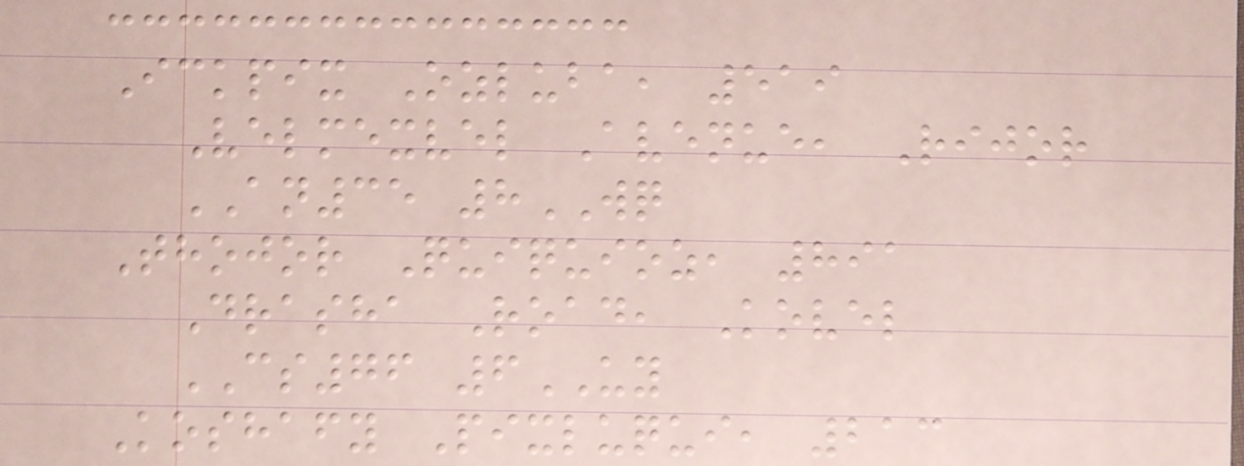Ickpix Ozluba, 519
Velmexvel Avenue, Rijor
AN35 8WQ
Thojor Quiquioz, 891
Drasha Road, Kovel
CS76 6UY
Koshafy Pixluqui, 213
